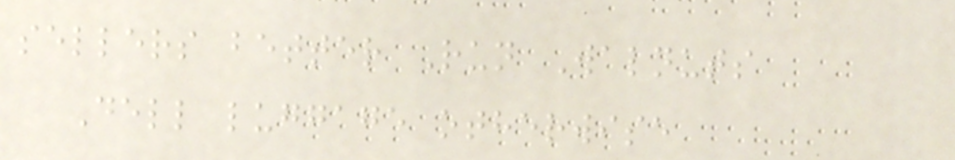sellers better Run Walnuts
Dell luggage otherwise
